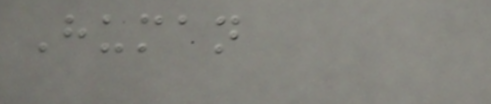Human
